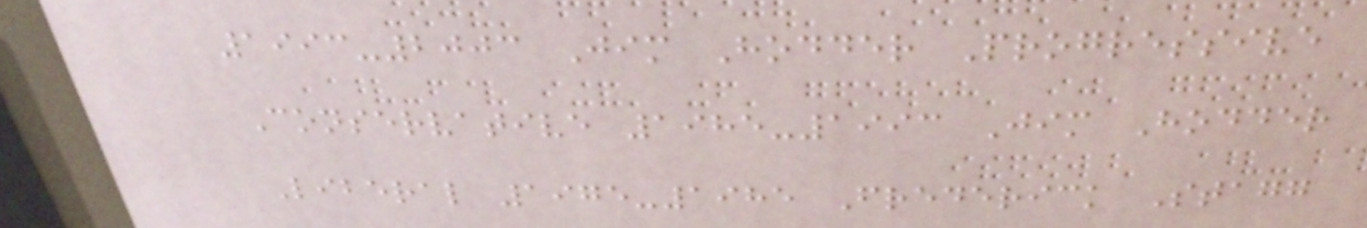1993-2003 Jim Hodder Progressive
Conservative 1985-1993 Jim Hodder
Liberal 1975-1985 Frederick Stagg
